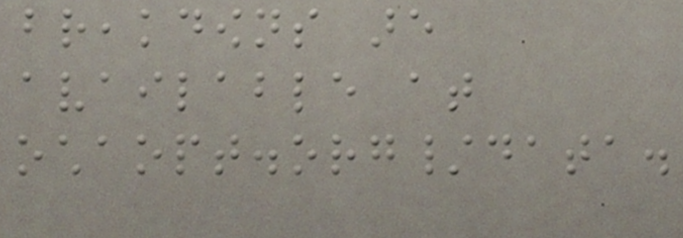breakdowns are
available at
ochaopt.org/data.
